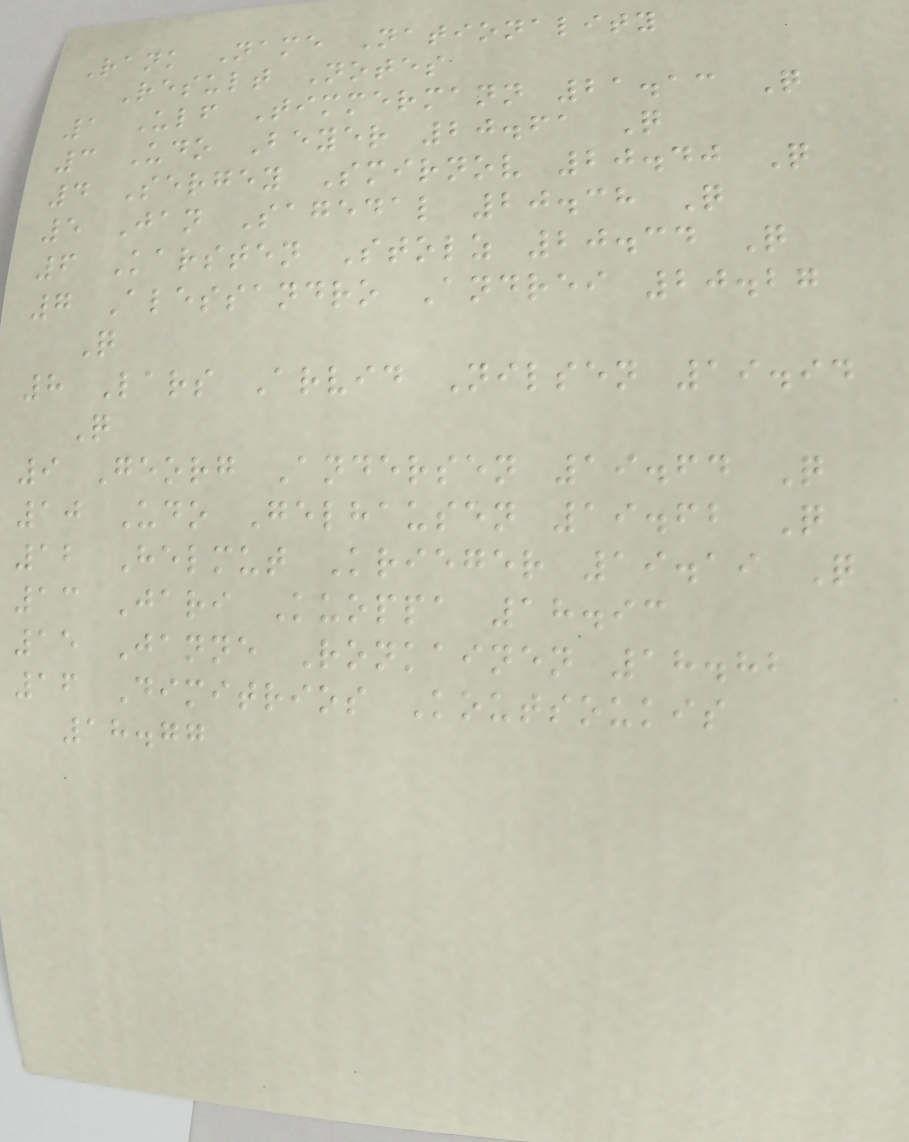Rank Name Nationality
Result Notes
1 Ulf Timmermann 21.13 Q
3 Udo Beyer 20.61 Q
4 Sergey Smirnov 20.40 Q
5 Jan Sagedal 20.38 Q
6 Karsten Stolz 20.34 Q
7 Alessandro Andrei 20.27
Q
8 Lars Arvid Nilsen 19.94
Q
9 Georg Andersen 19.64 Q
10 Udo Gelhausen 19.62 Q
12 Helmut Krieger 19.19 Q
13 Jari Kuoppa 18.93
15 Janne Ronkainen 18.82
16 Dimitrios Koutsoukis
18.77
